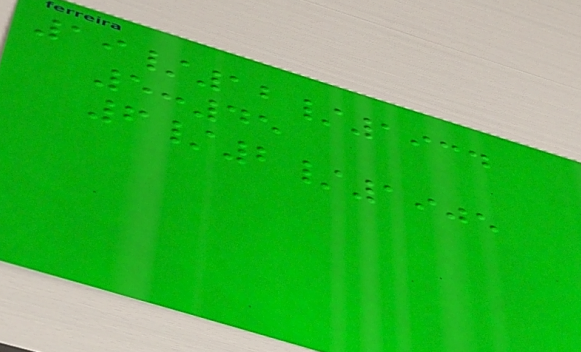19/12/1934
5:45
6/2/1905
